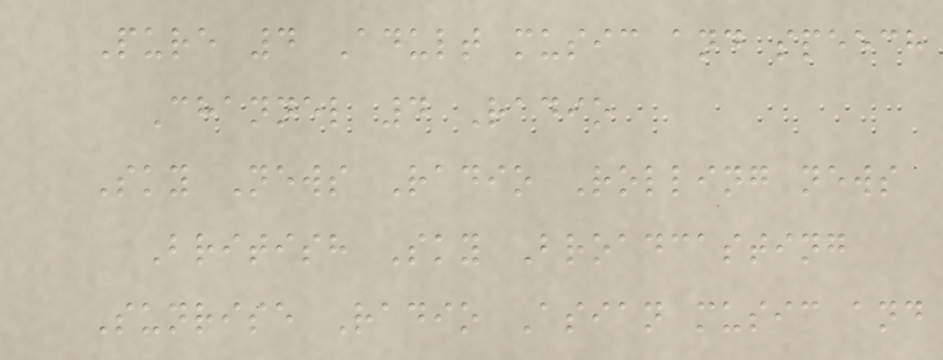Pure 4 Adult music and speech
Channel 4 Radio
Sky News Radio Rolling news
British Sky Broadcasting
Sunrise Radio Asian music and
